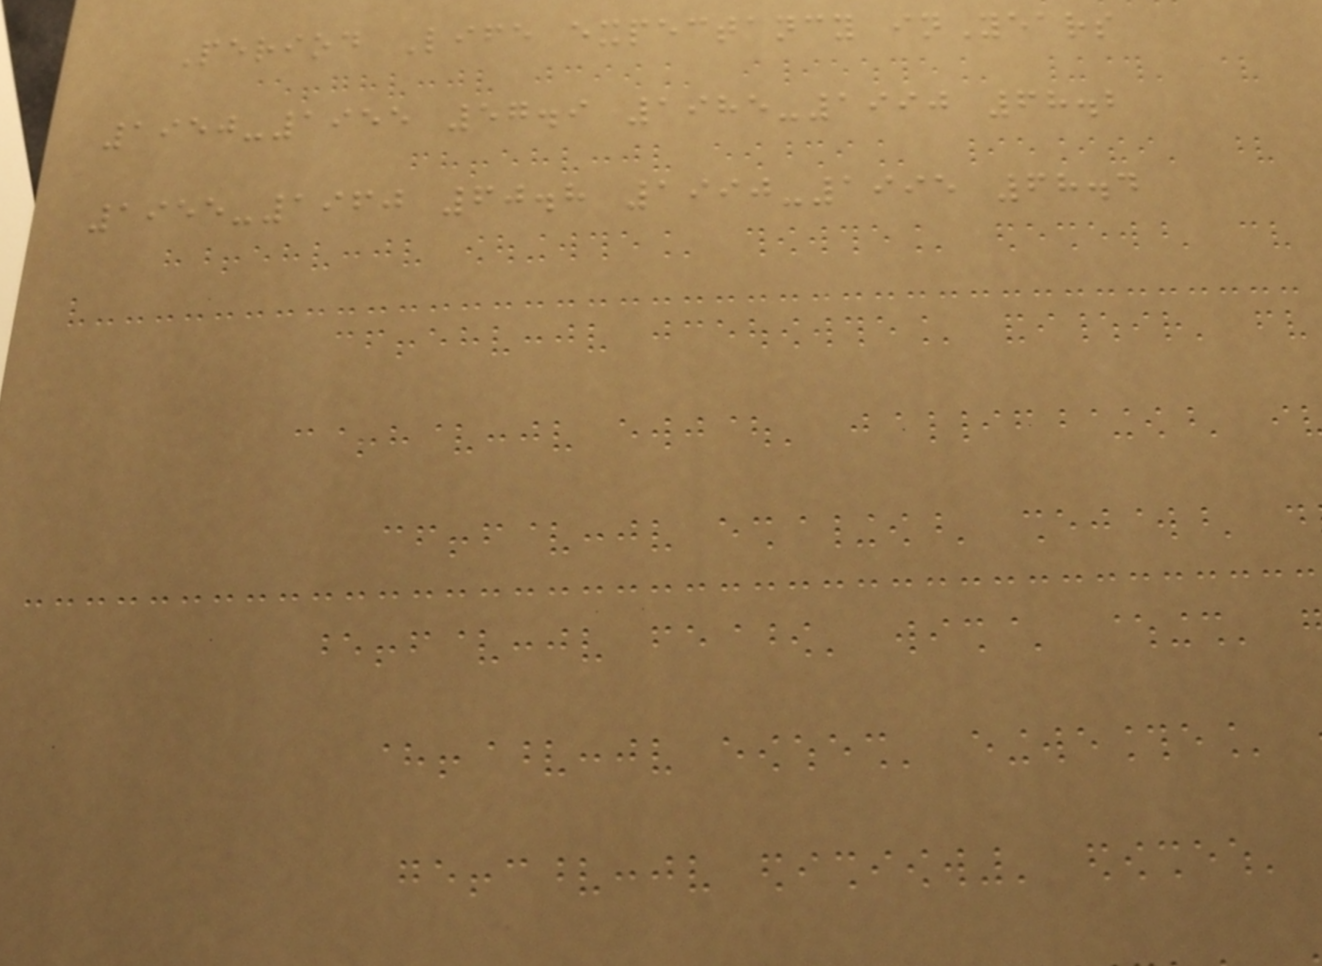Period Life expectancy inYears
1950-1955 57.9 1985-1990 68.2
1955-1960 60.8 1990-1995 68.4
